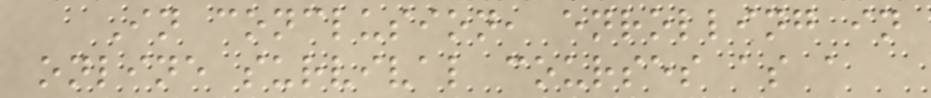In conclusion, enrolling in
online survival courses as a
